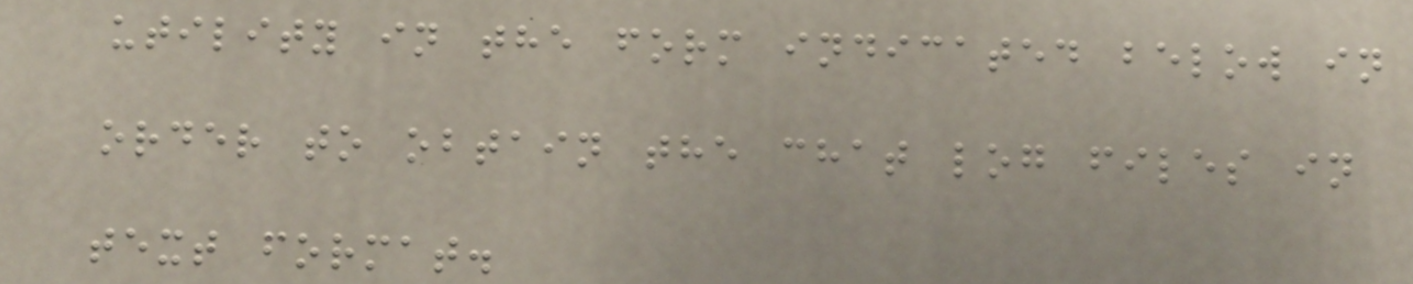utility in the form indicated below in
order to obtain the chat log files in
text format.
